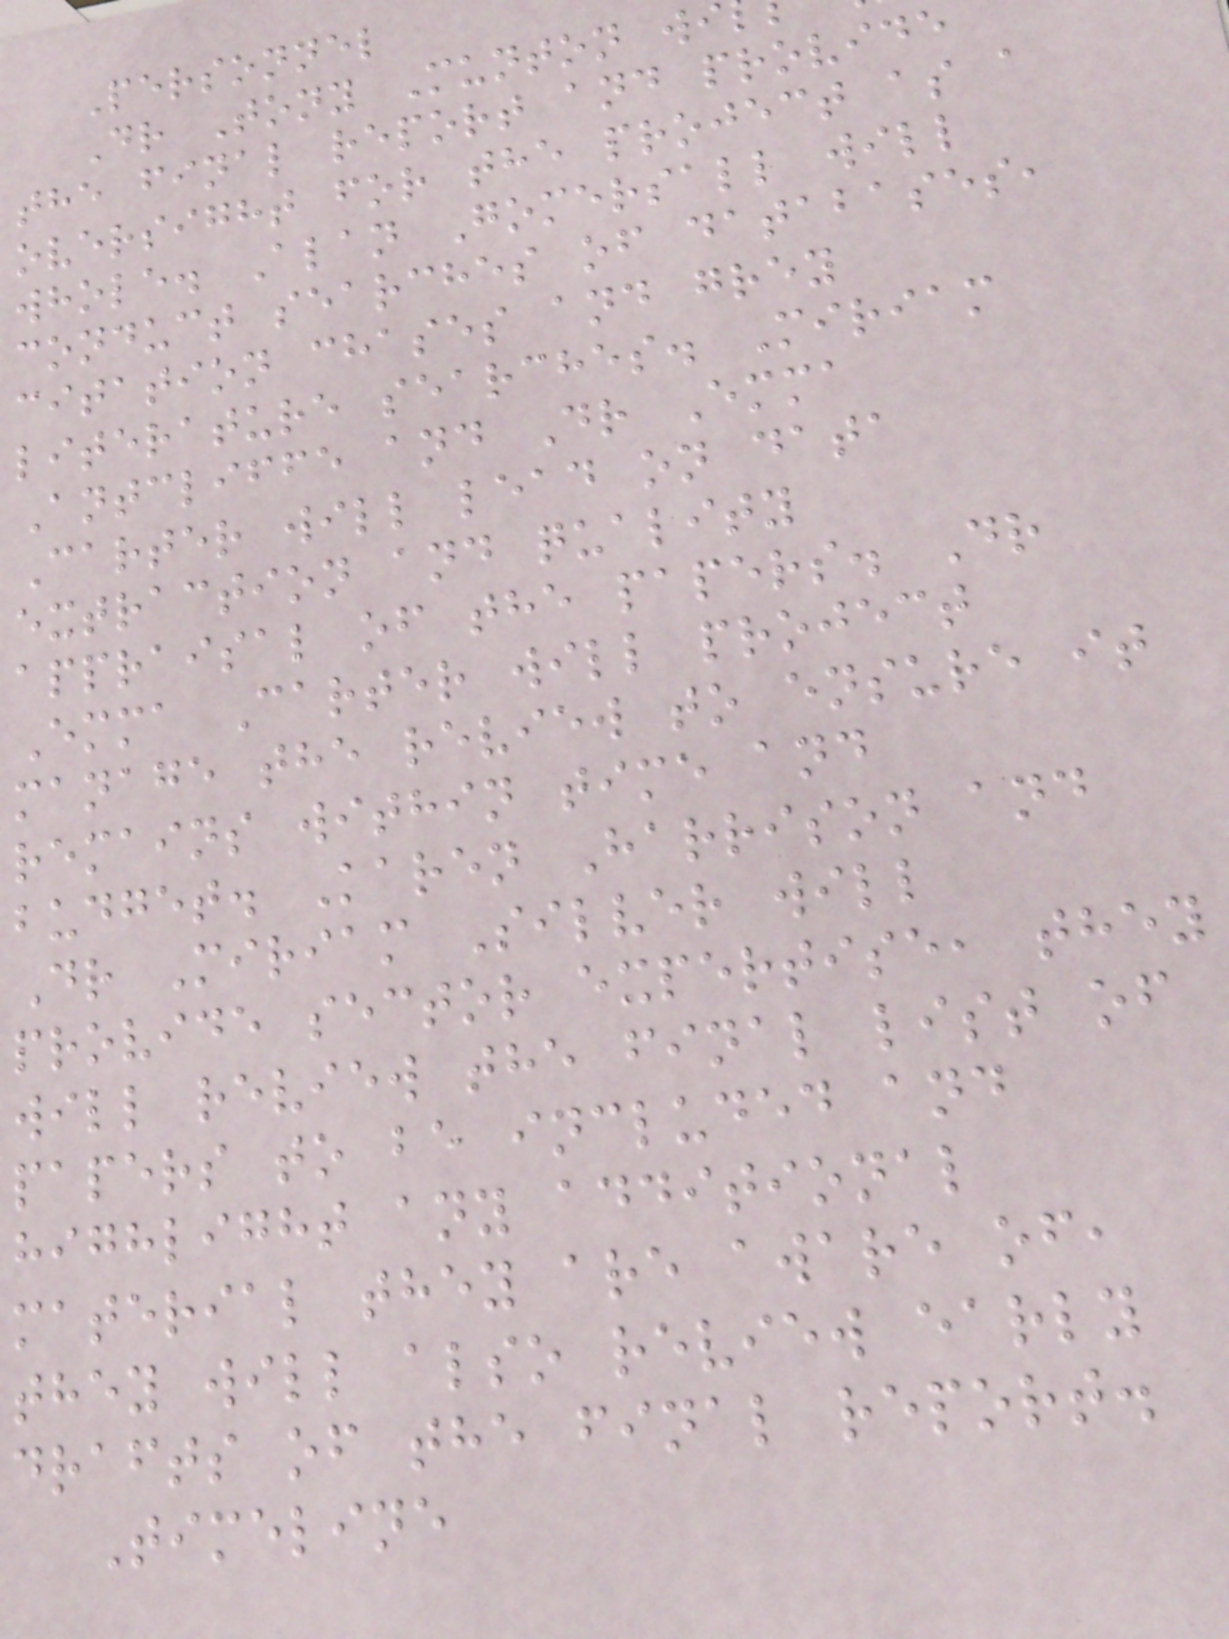Personnel
Dr Tony Munton wi
the final report and provide
oversight for the project as a
whole. Alan Gomersall will
conduct searches of databases,
citation chases and grey
literature searches. Miriam
Antcliffe and Dr Emma
Carter will lead on data
extraction and quality
appraisal of the papers. Dr
Emma Carter will project
manage the review to ensure it
remains within time and
budget. Karen Harrison and
Dr Miriam Silver will
provide sector expertise, they
will review the final list of
papers to be included and
highlight any additional
material they are aware of,
they will also review early
drafts of the final report.
Timeline
